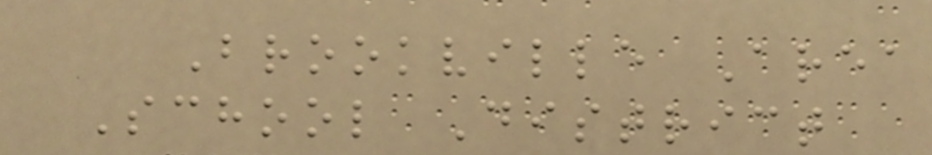Brookville Area
School District
